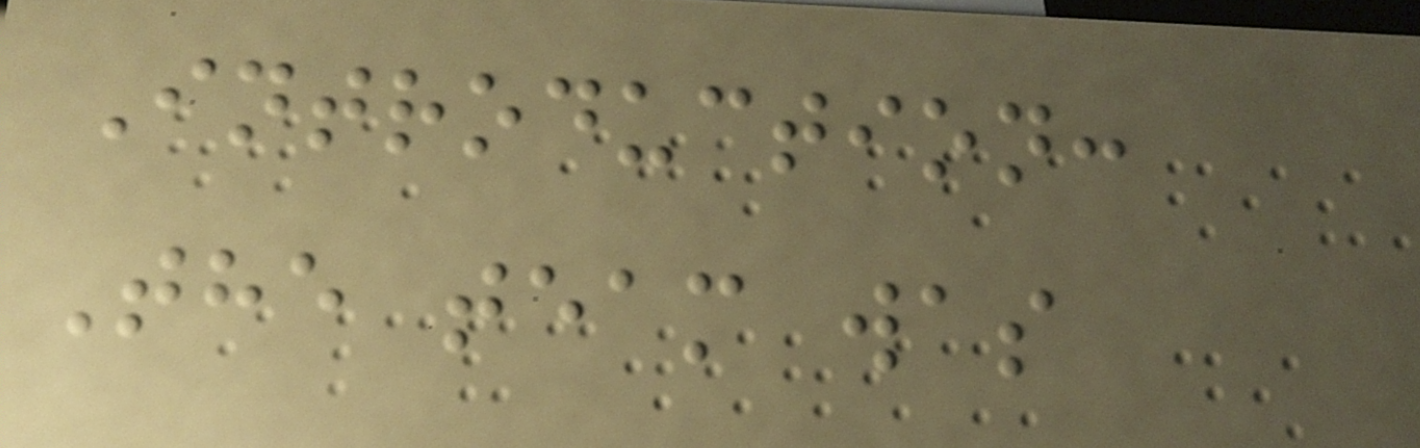Introduction:
The team was
